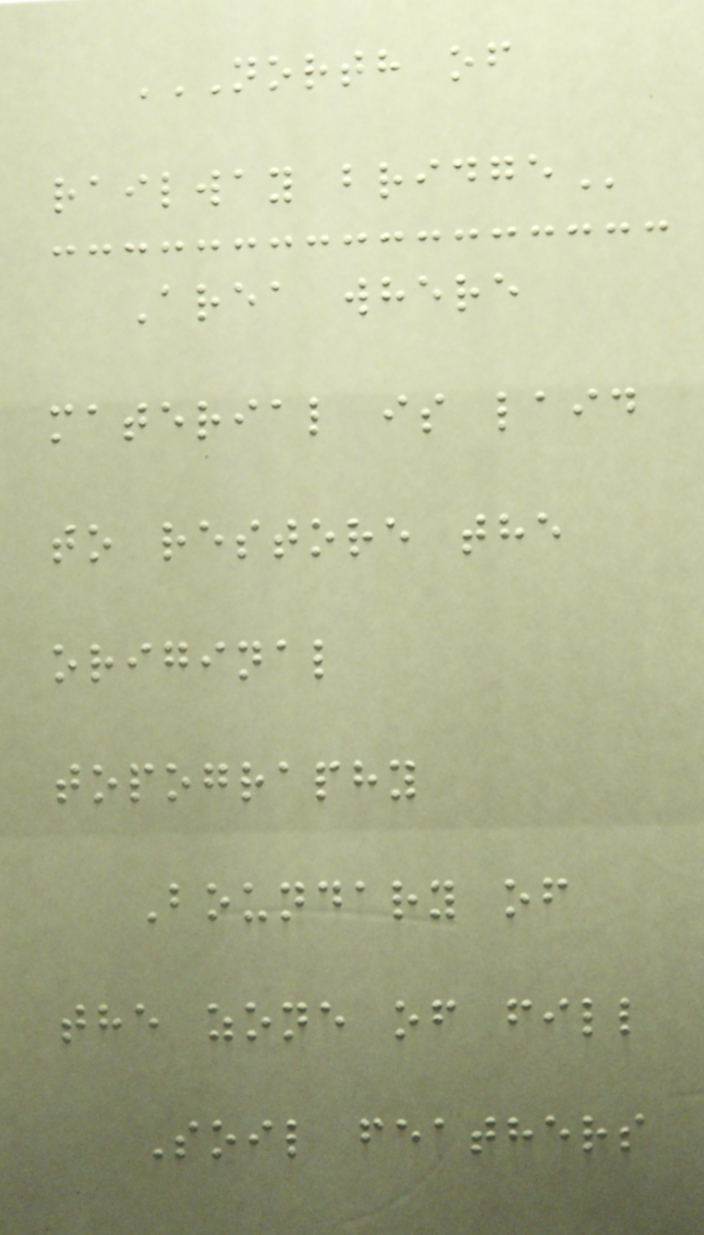NORTH OF
RAILWAY BRIDGE
Area where
material is laid
to restore the
original
topography
Boundary of
the zone of fill
Soil feathers
